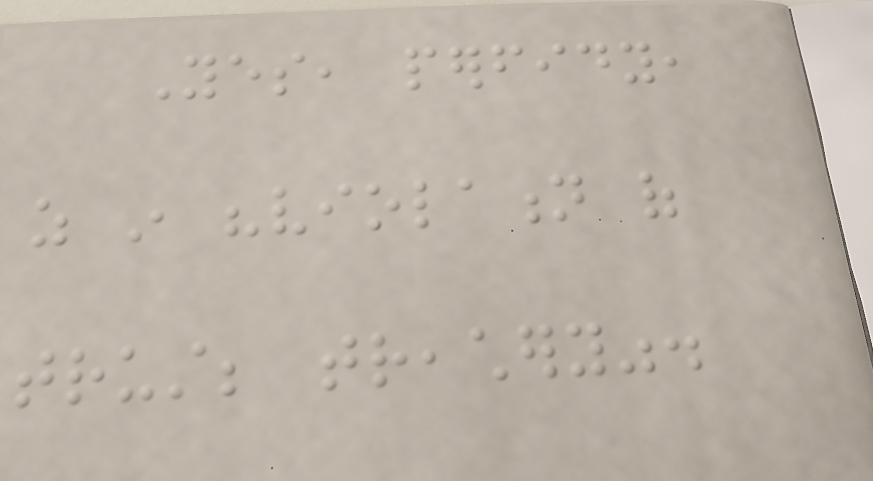Yes, perfidy,
as in "violation of
trust; treachery".
